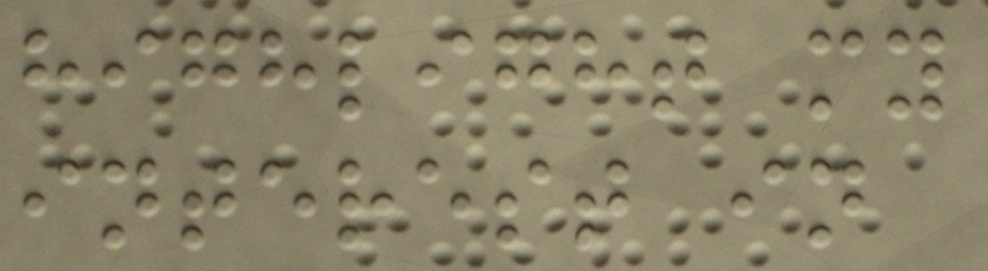highlight my
interest in
